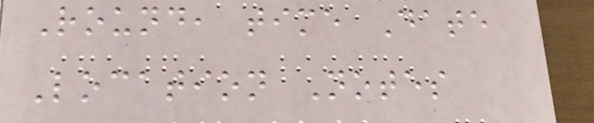Round, time Date
Location Notes
